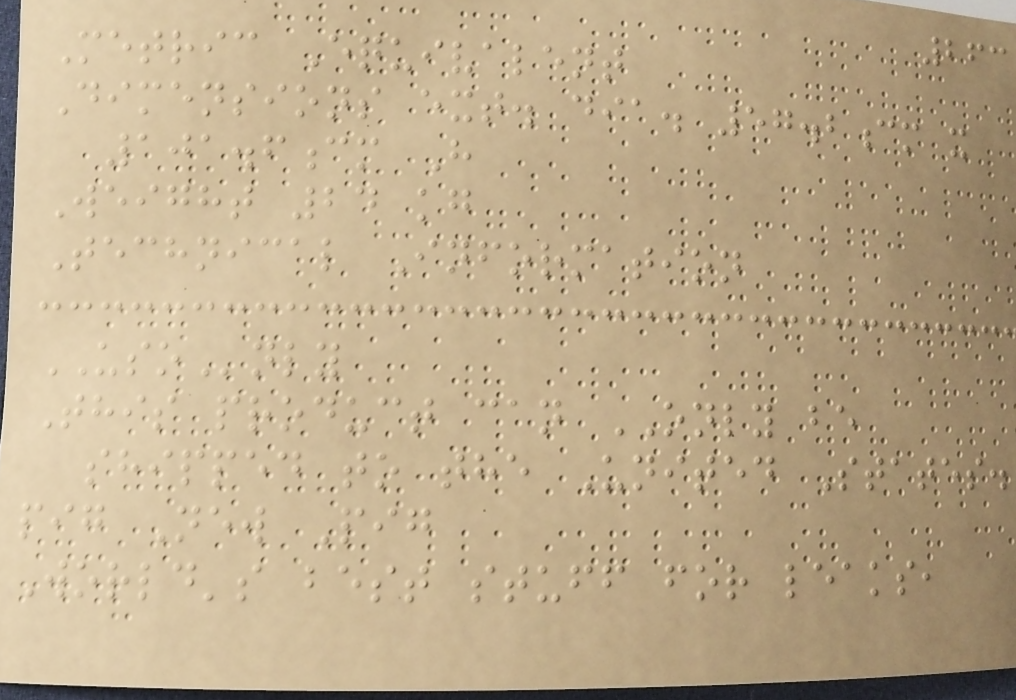263
Metric Equivalent
Dimensions ext. dia. 57.2cm x
101.6cm H
Weight 24 kg
Technical Information
USOnly
This product can ONLY be
shipped to the United States.
pig New Pig
World's best stuff for leaks,
